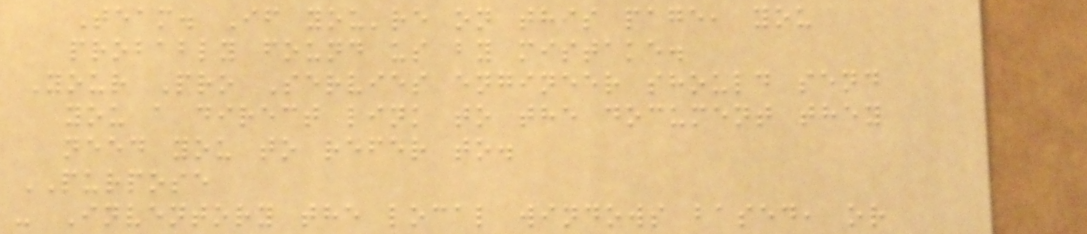Team. If you're on this page, you
probably found us by mistake.
Your Pro Servies engineer should send
you a direct link to the document they
need you to refer to.
PURPOSE
- Inventory the local windows based, or
